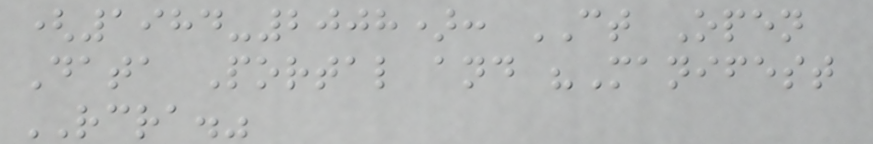(1984-2008): CT Open
Data Portal and "Manifest
RCRA."
